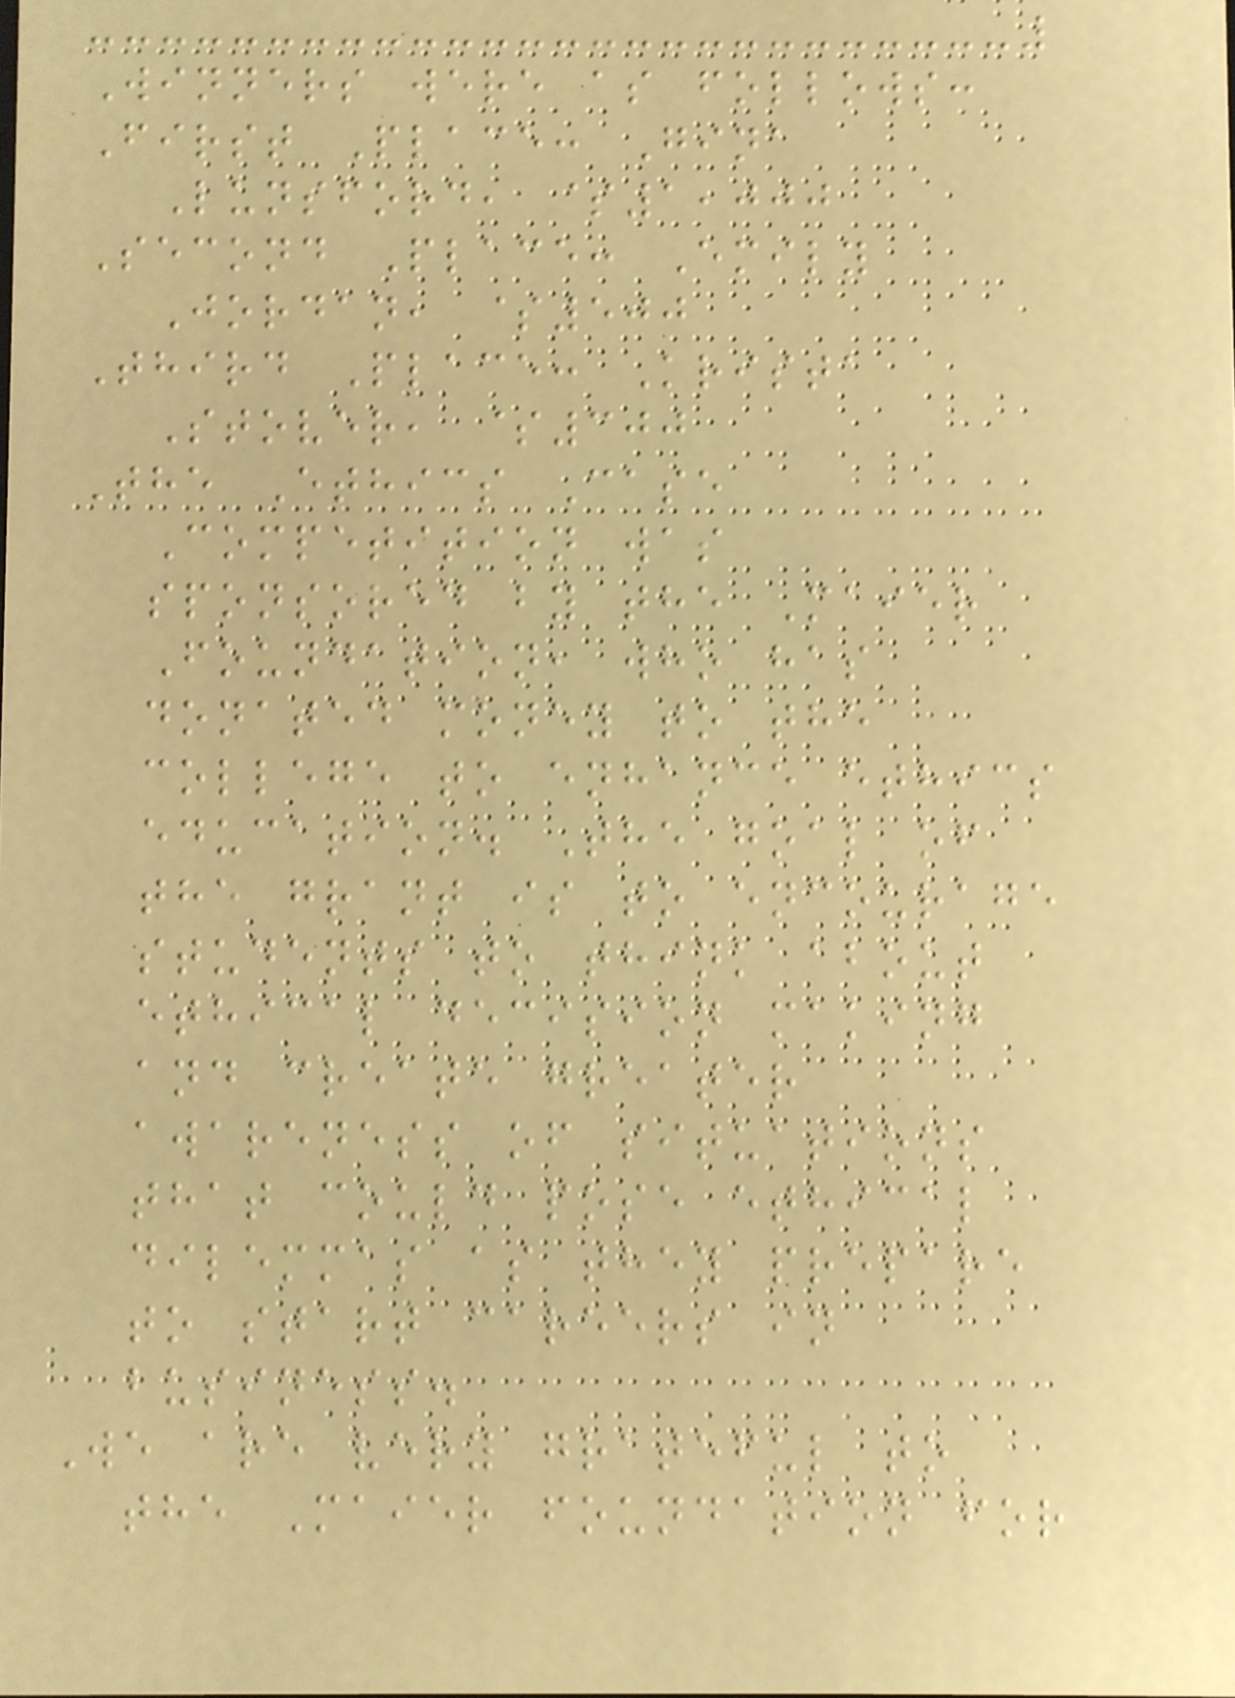Winners were as follows:
First Place: Gina
Lunsford, $1,000
Second Place: Emily
Jordan, $500
Third Place: Krista
Stover, $300
The Ethics Case
Competition was
sponsored by the Maier
Foundation, who has
donated money to the
college to enhance ethics
education. The goal of
the grant is to encourage
students to think about
ethical decision making
and create greater
awareness of situations
that could pose ethical
dilemmas as they prepare
to start careers in
business.
We are very grateful to
the Maier foundation for
